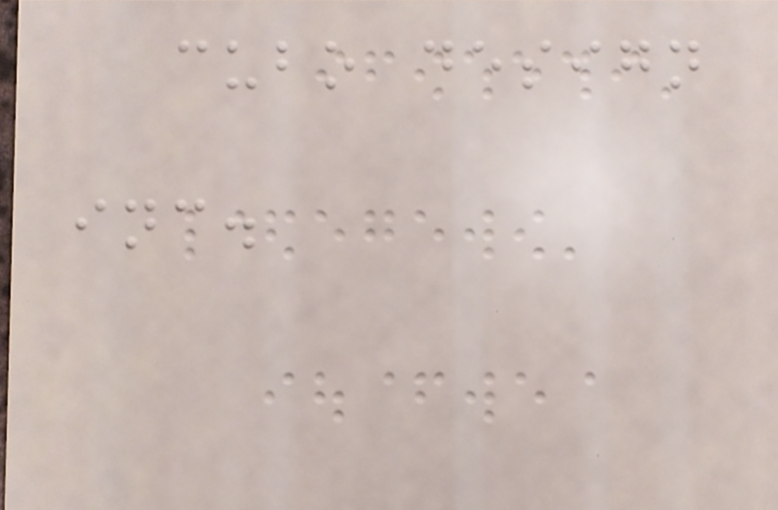cubo design
inc.
